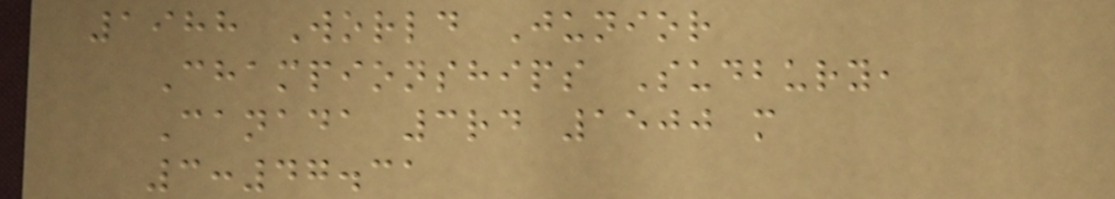1988 World Junior
Championships Sudbury,
Canada 3rd 1500 m
3:47.31
